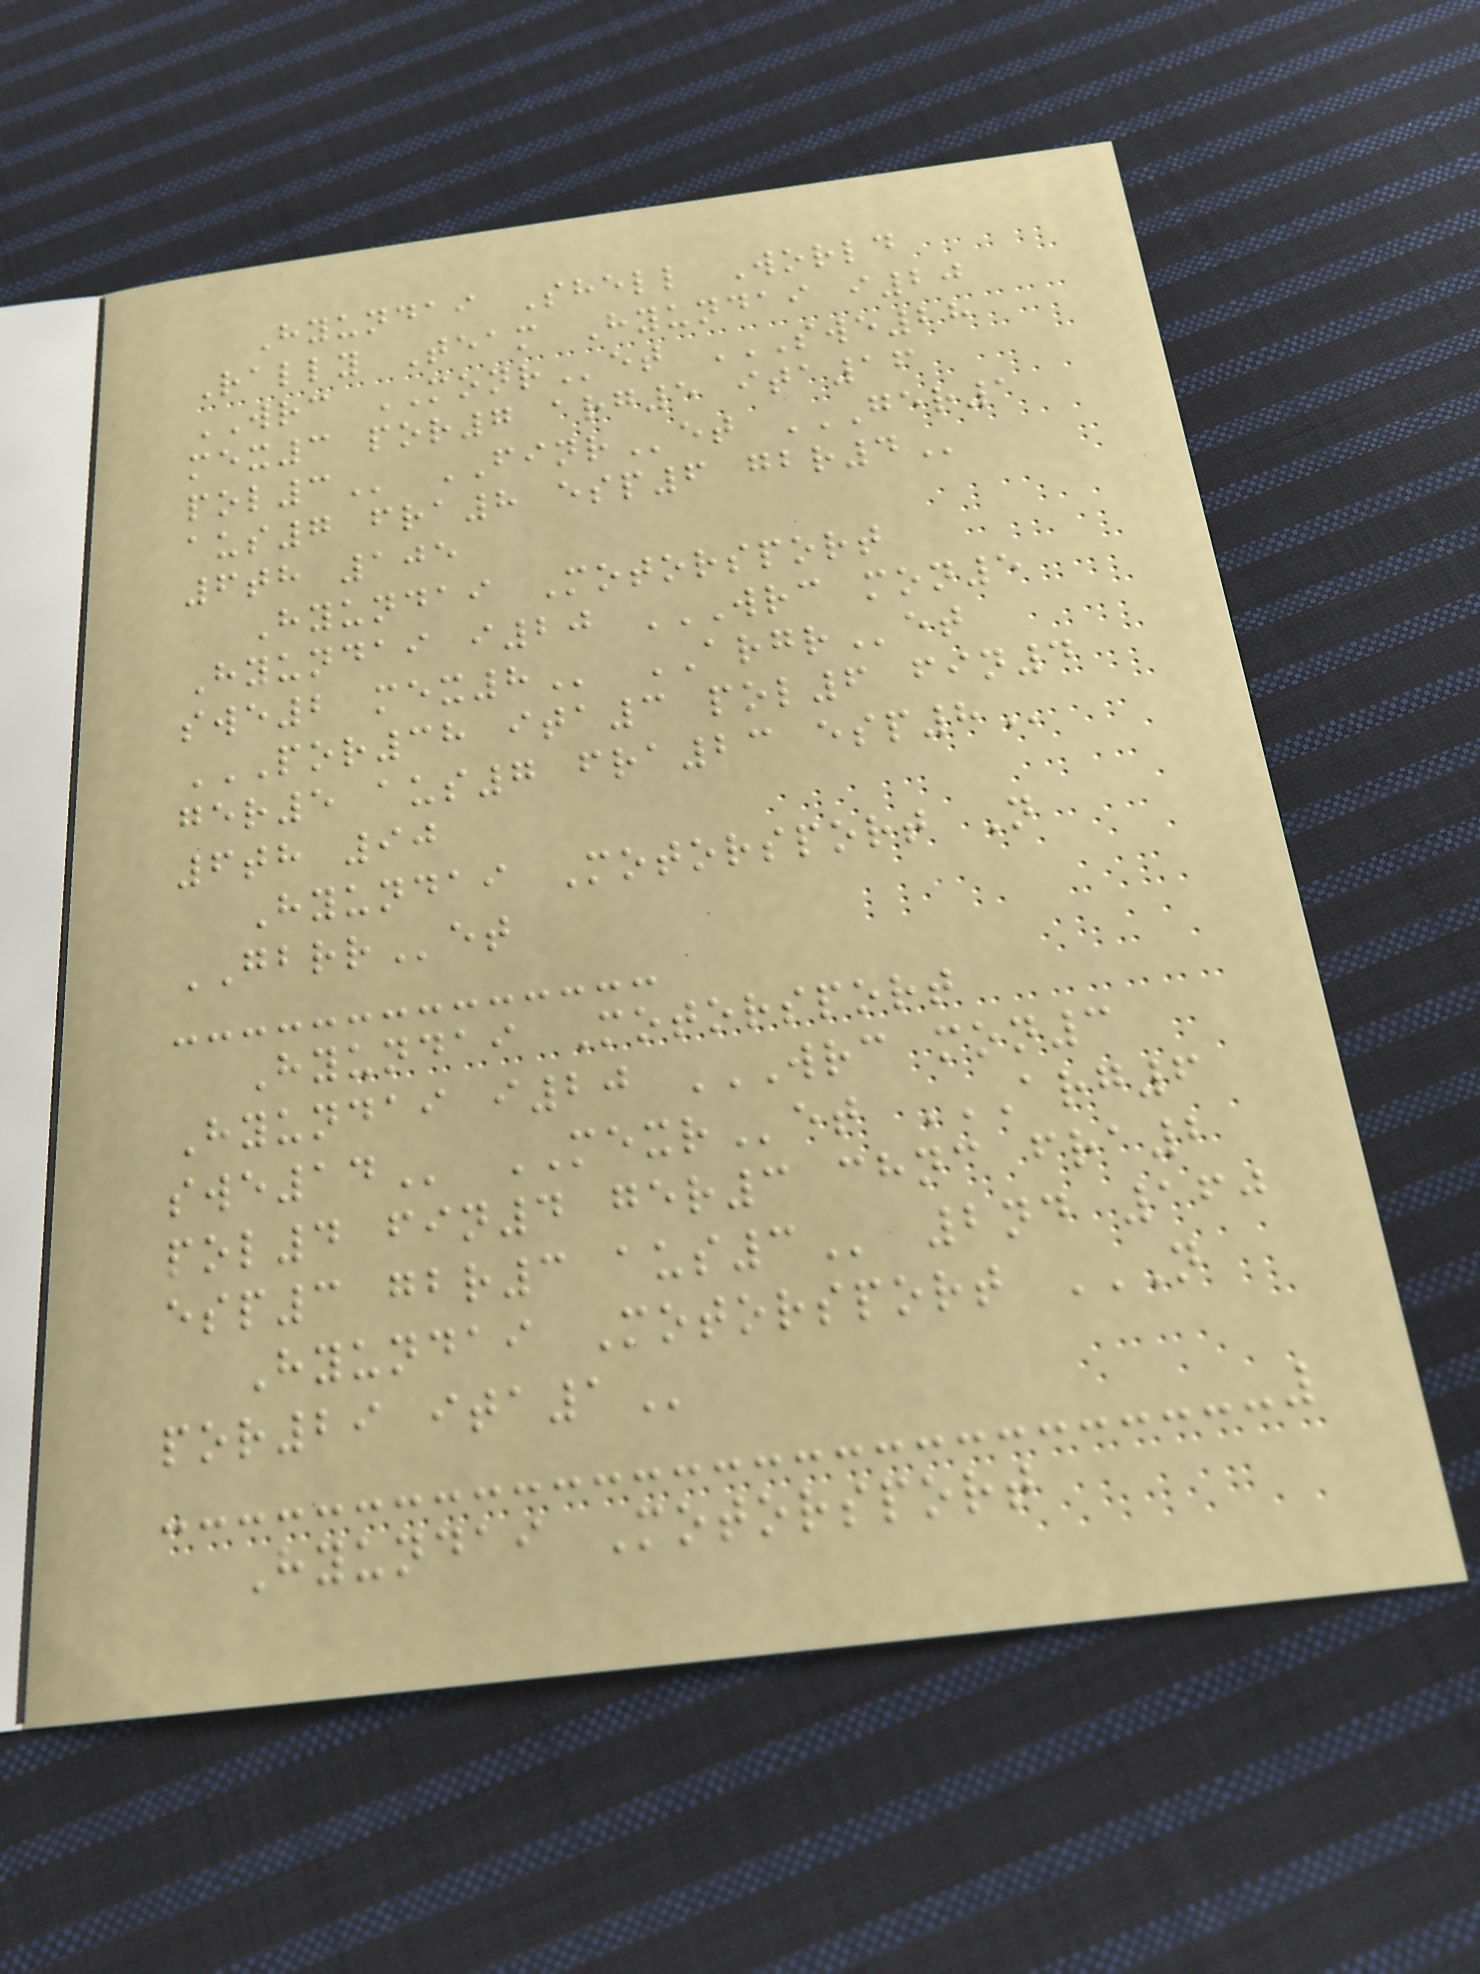Hyundai Shell World
Rally Team Hyundai i20
WRC MONRet SWE28
MEX3 POR7 ARG5 ITA16
POL3 FINRet GER1
AUS7 FRA8 ESP6 GBR4
6th 105
Hyundai Motorsport
Hyundai i20 WRC MON5
SWE2 MEX8 ARGRet
POR38 ITA3 POL6 FIN4
GER5 AUS7 FRA23 ESP8
6th 90
Hyundai Motorsport N
GBRRet
Hyundai Motorsport
Hyundai i20 WRC MON3
SWE14 MEXRet ARG6
POL4 FIN4 GER3 CHNC FRA2
ESP3 GBR3 AUS3 2nd 160
Hyundai Motorsport N
POR29 ITA1
Hyundai Motorsport
